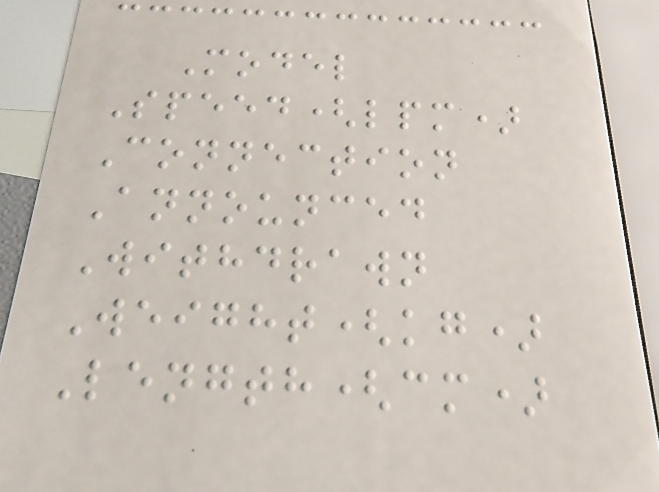Model
Speed(lpm)
Connection
Announced
Withdrawn
Weight(kg)
Length(cm)
